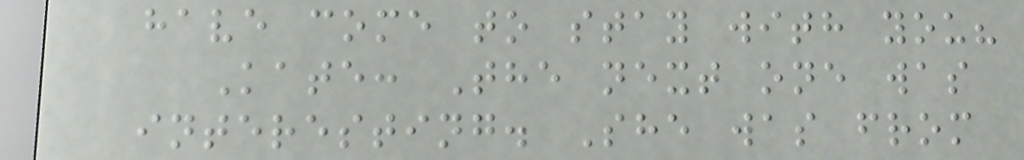have come to stay with you?
Kate: The next one was
interesting. She was from
